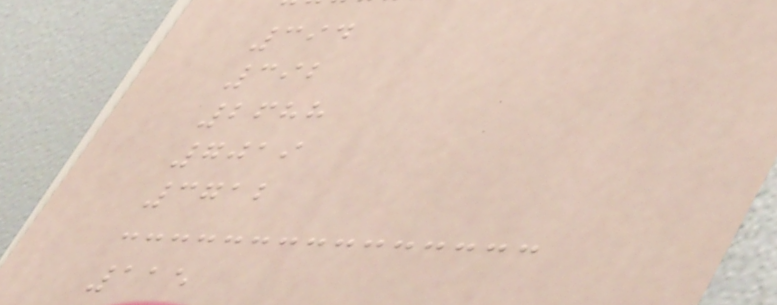394
392
2688
7019
3712
115
